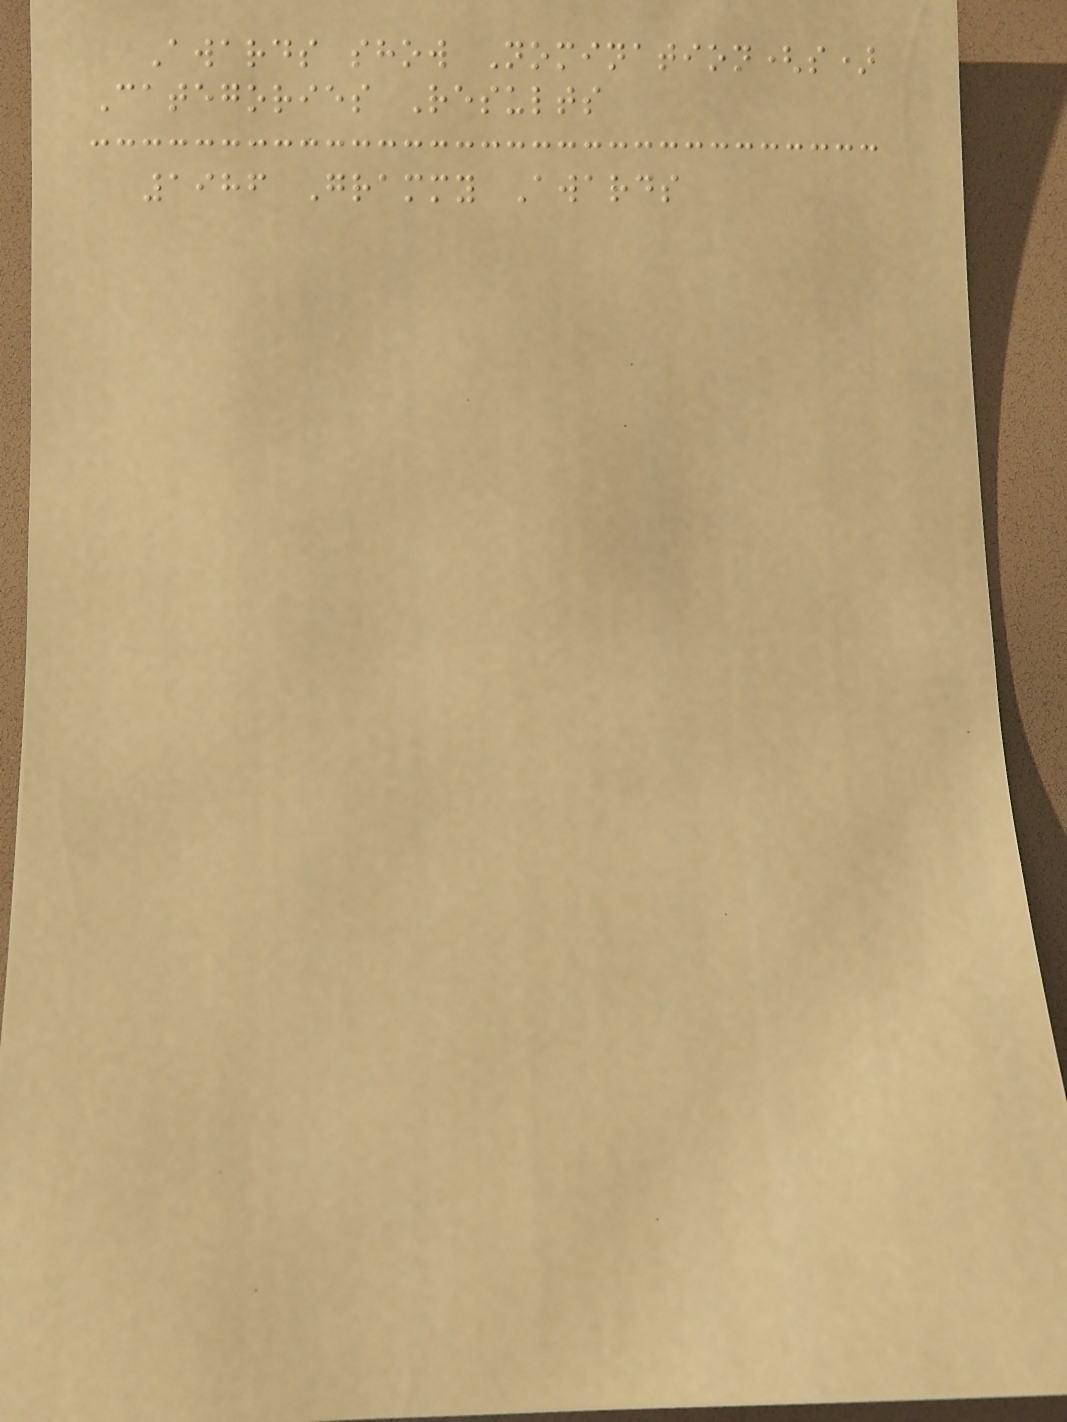Awards show Nomination(s)
Categories Results
1986 Grammy Awards
